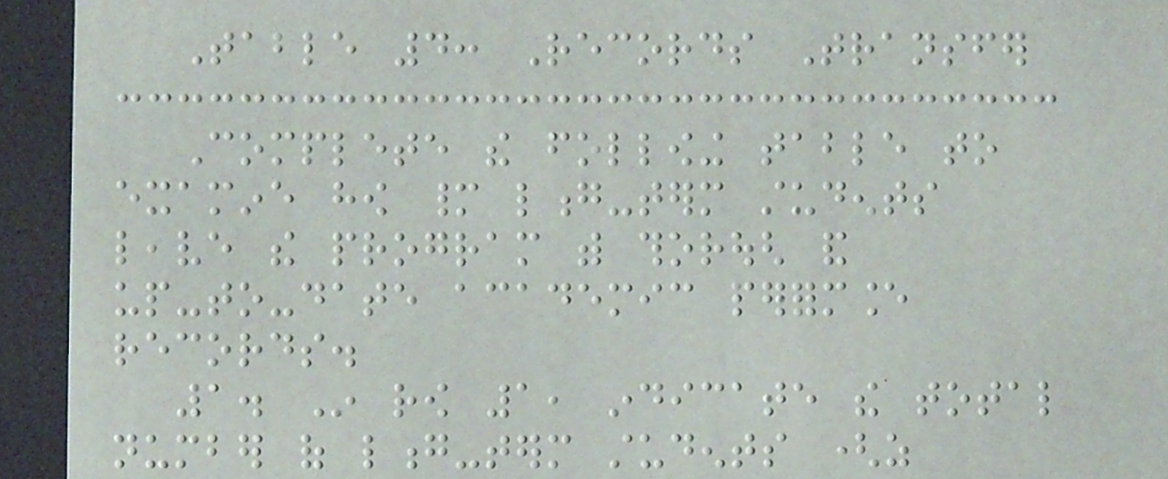Table 4: Records Transfer
Complete the following table to
examine how many long-term students
leave the program with thorough and
up-to-date academic performance
records.
1. In row 1, indicate the total
number of long-term students (as
